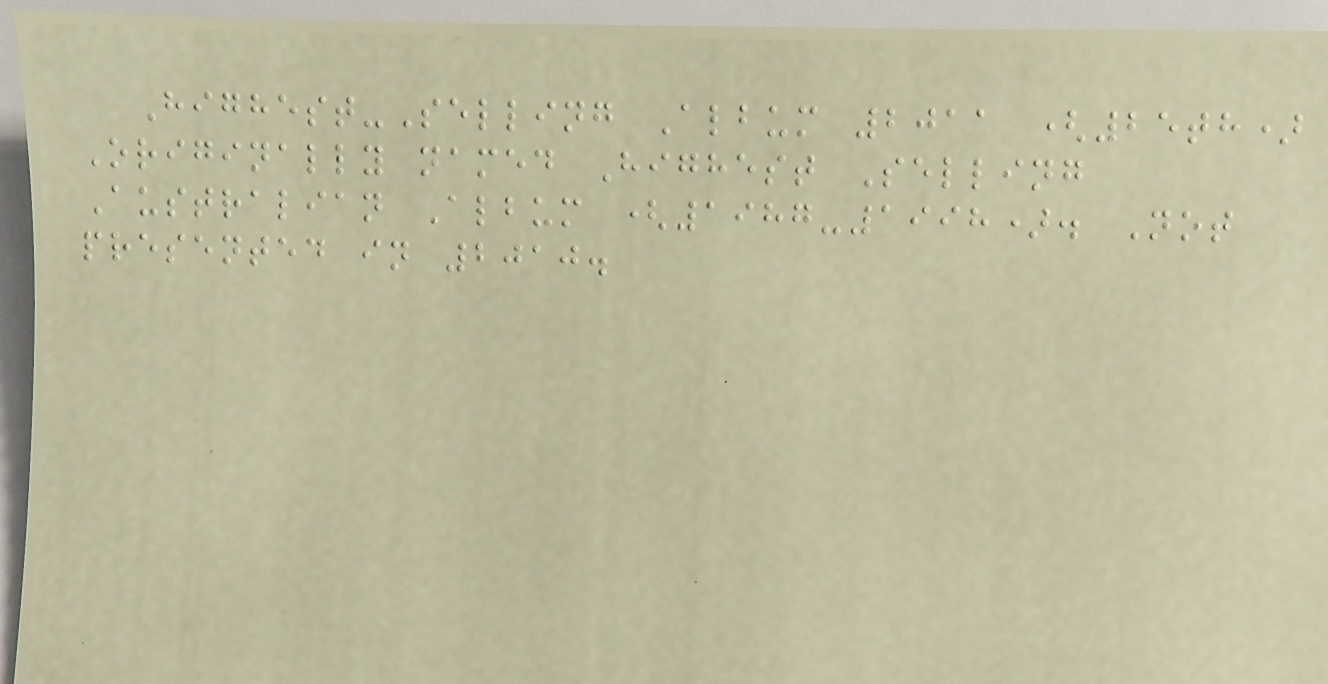Highest-Selling Album 2011 (25th)
Originally named Highest Selling
Australian Album (1987-1998). Not
presented in 2010.
